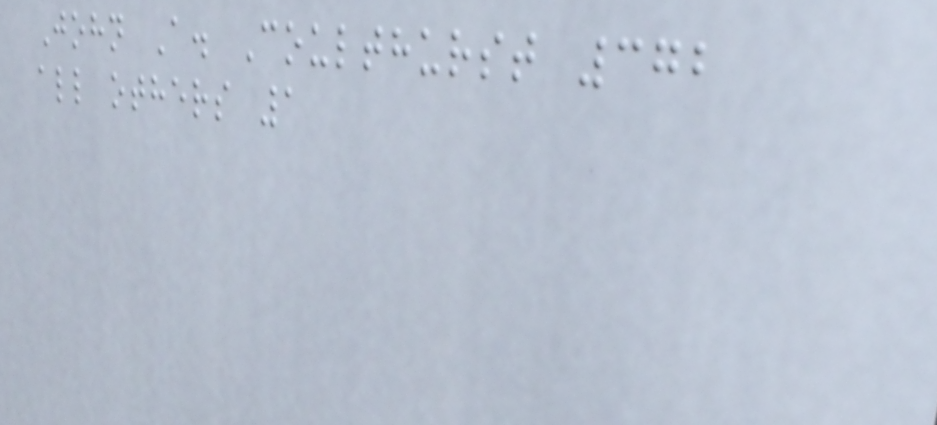John A. Coulthurst 372
all others 1
